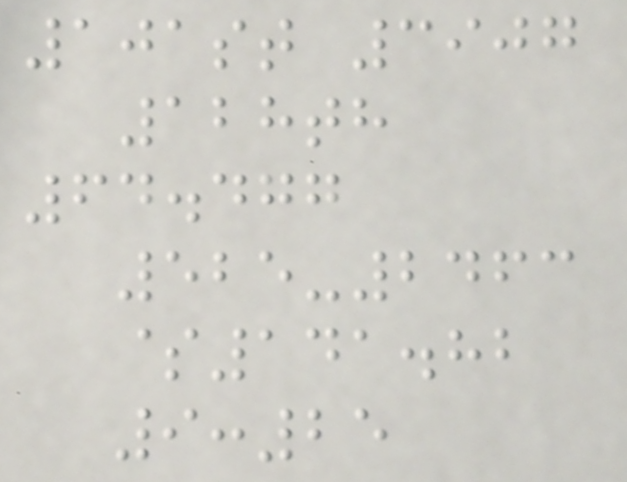101st 3907
128th
64.477
525-2463
$141.82
9:25
